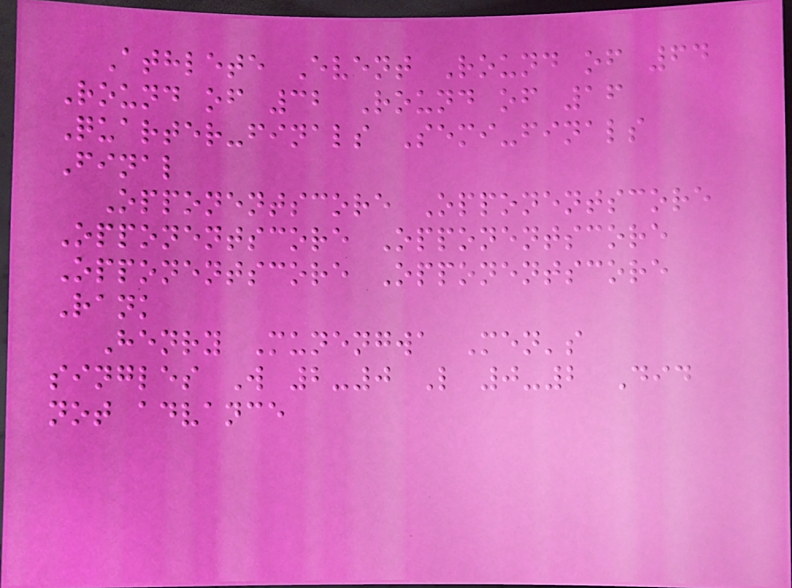Athlete Event Round of 64
Round of 32 Round of 16
Quarter-finals Semi-finals
Final
Opponentscore Opponentscore
Opponentscore Opponentscore
Opponentscore Opponentscore
Rank
Henry Munengwa Men's
singles W 2-0 L 0-2 Did
not advance
